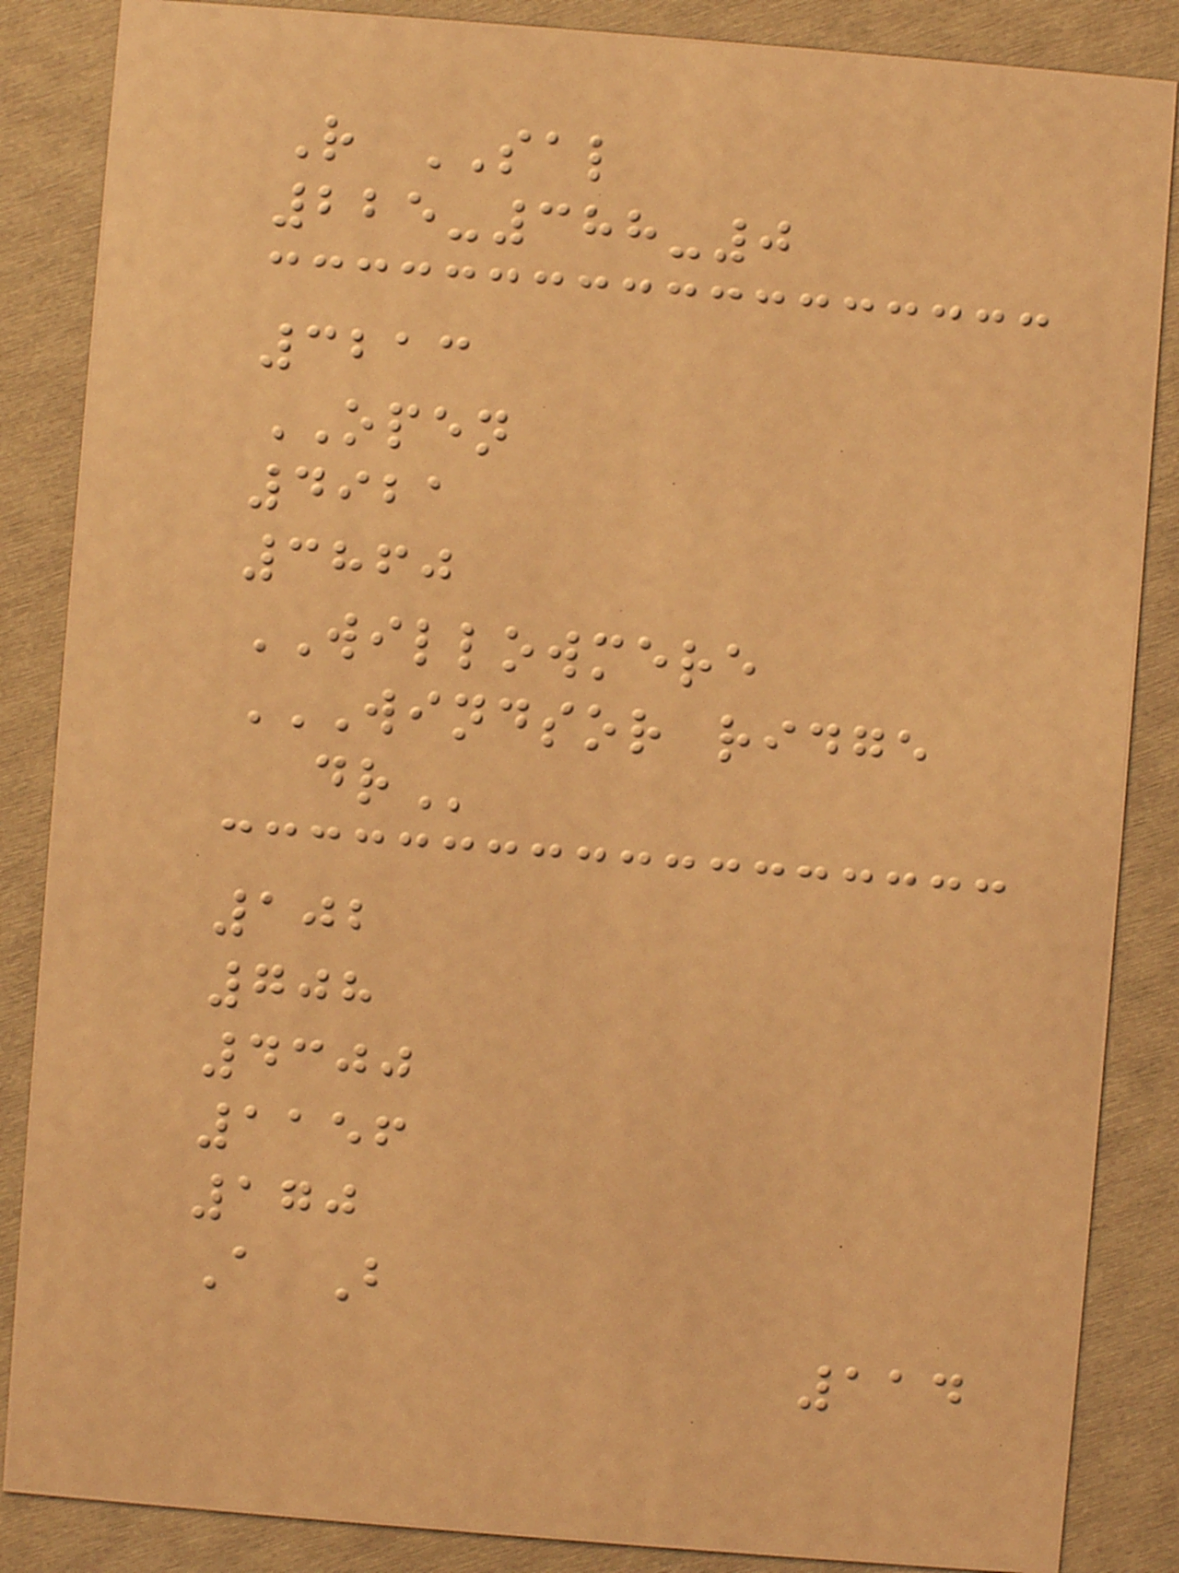R SAL
225-388-0
3213
OPEN
4921
3860
WILLOWMERE
WINDSOR RIDGE
DR
102
708
4300
1156
170
A B
114
